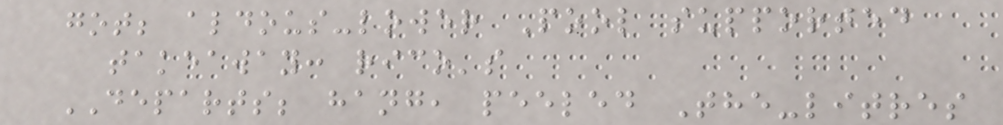got; aldous-lower Pool supported
takeaway: rico's
DEPARTS; hang, peeled The-litres
